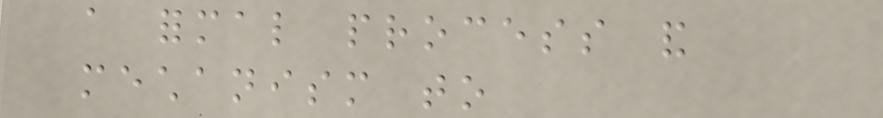a formal process and
mechanism to
